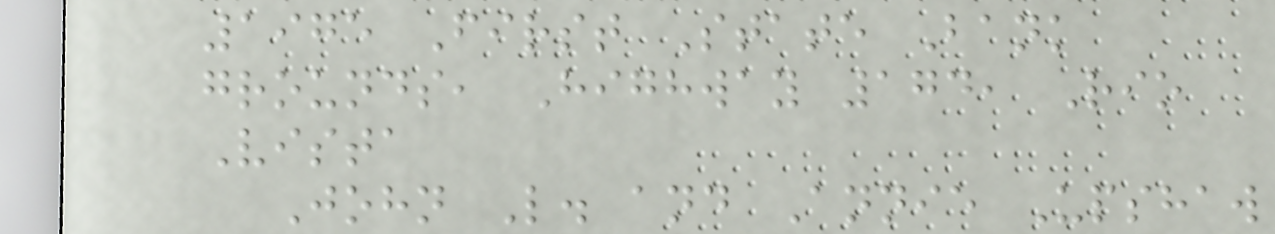1975 First State Bank
grounds, Highway 174, Rio
Vista
John L. and Annie Upshaw
